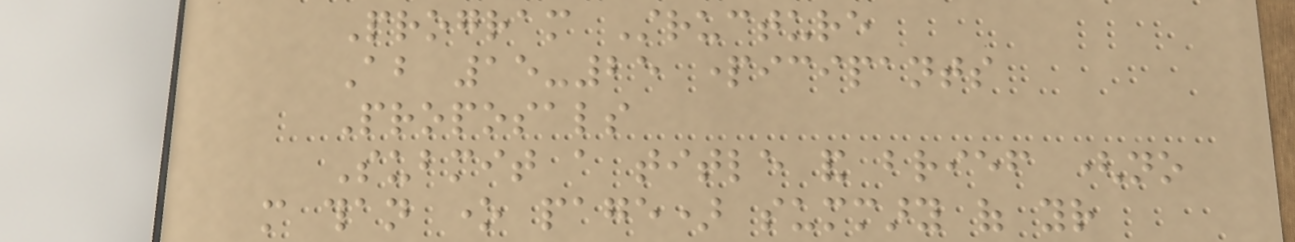Program Structure
About 15-25 participants
Proposals
Submit a title and brief (no
more than one page) summary of your
